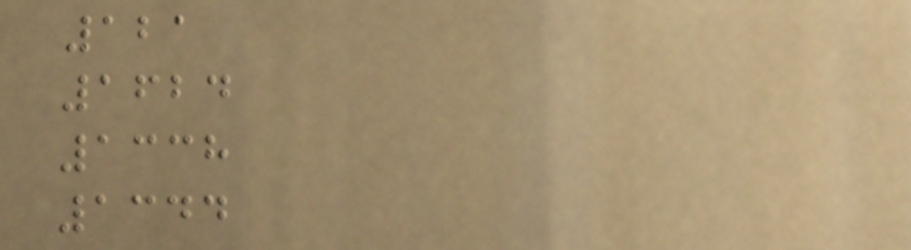121
1624
1338
1344
